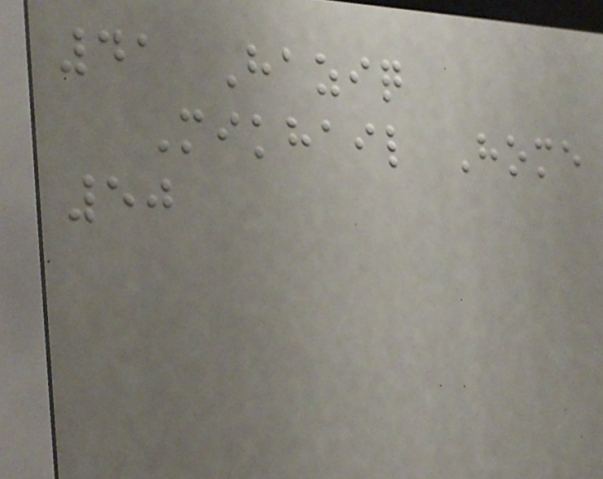41 Haziq
Mikhail Home
50
